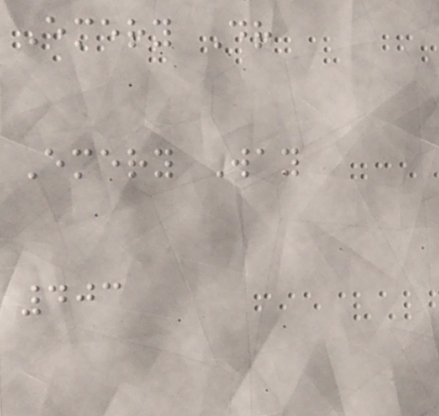Emery Dr
Emery Way
403
